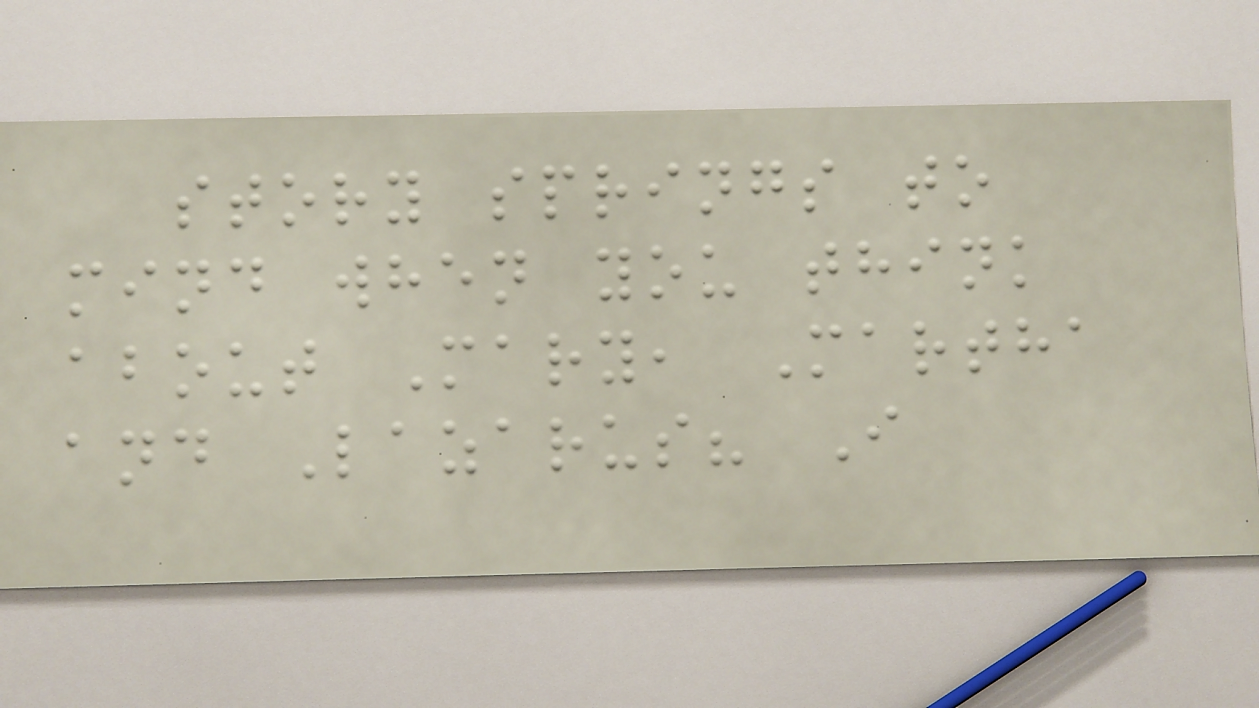story springs to
mind when you think
about Mary, Martha
and Lazarus? I
